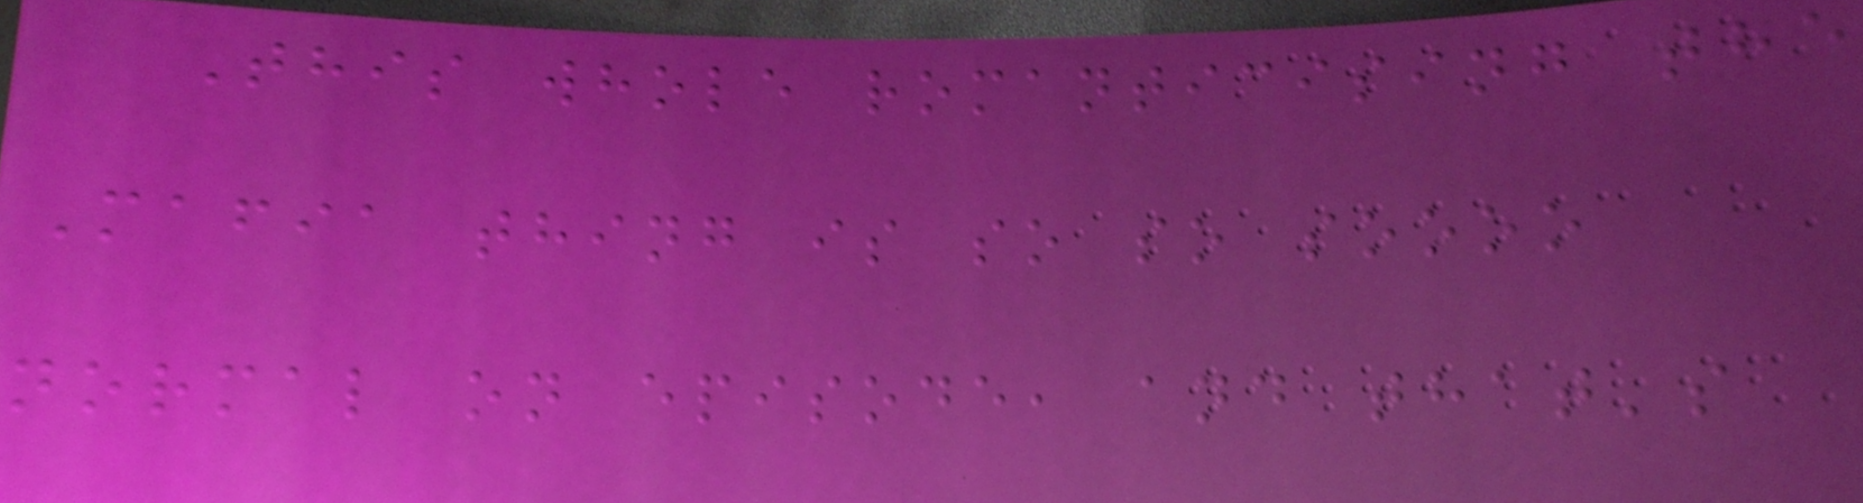This whole romanticising the
Mafia thing is so so soooo
normal on episode, and that's
